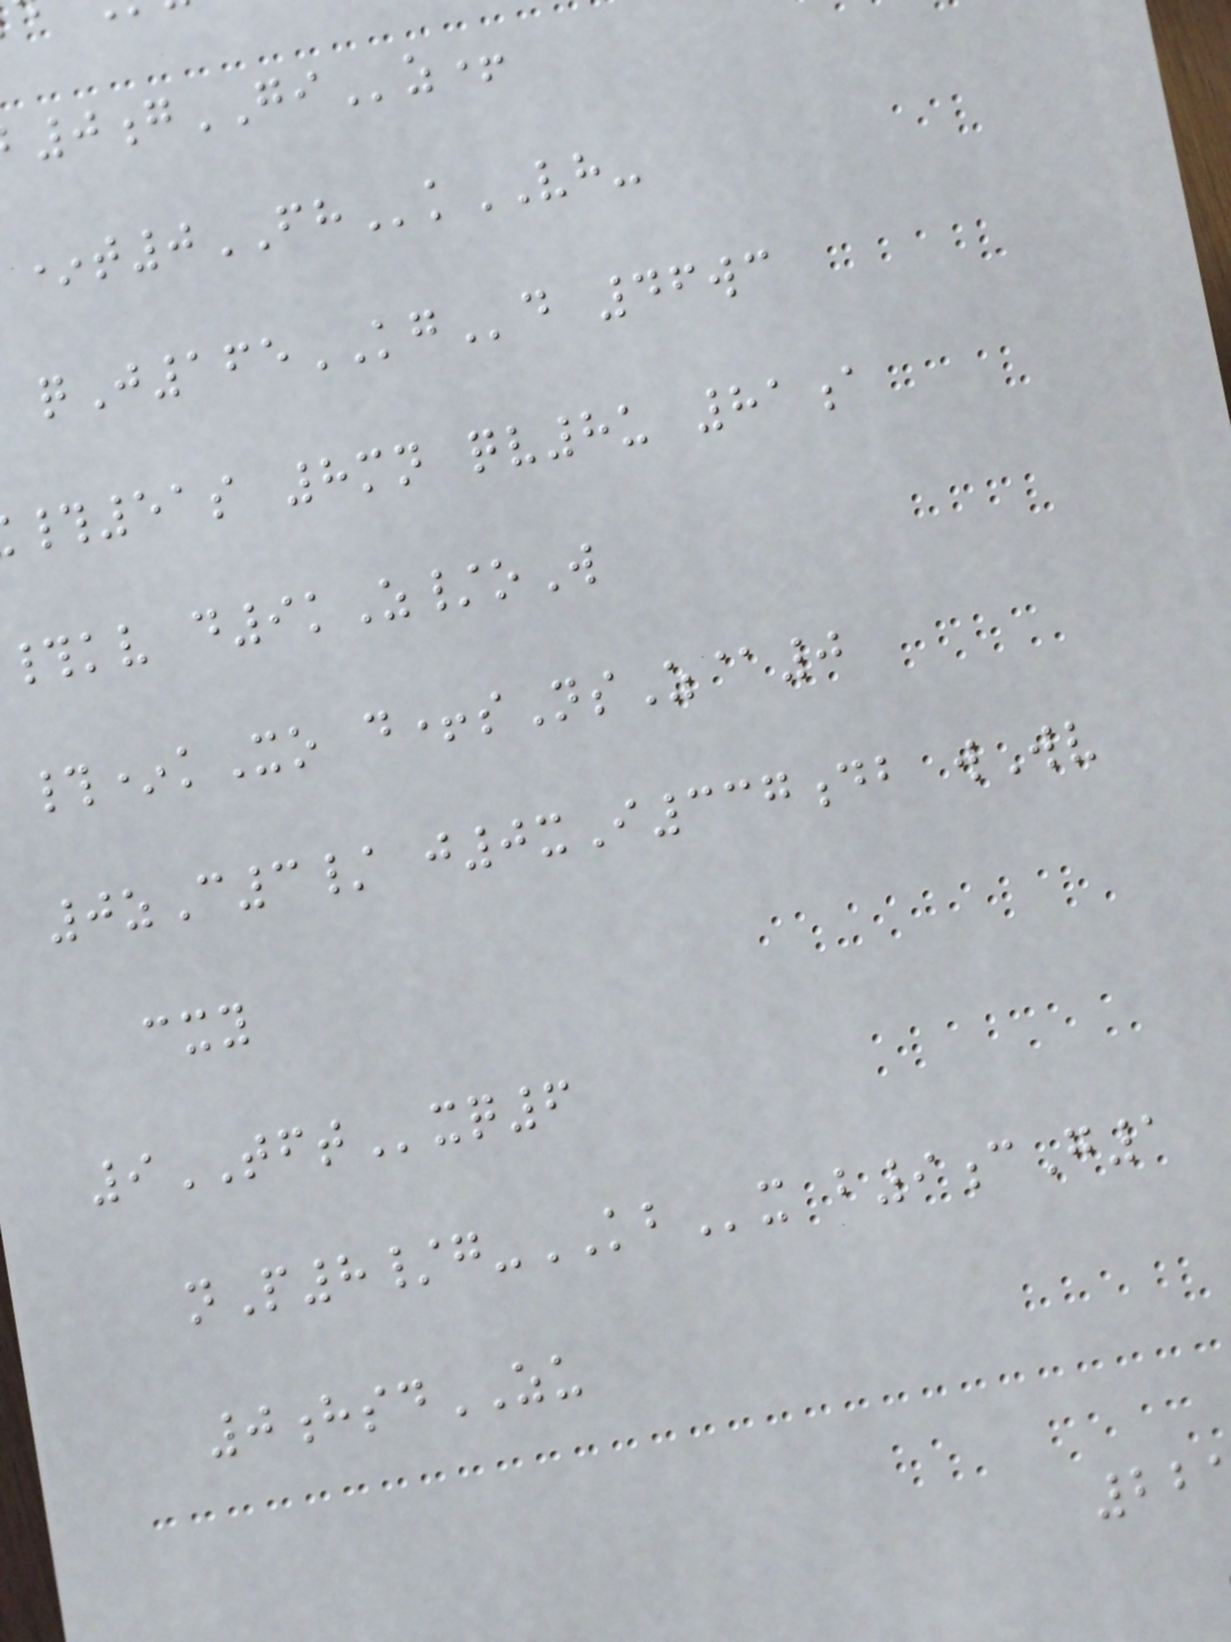0gGIz+
*t0FHkVH-
qJ165KGd 46wc
#51s 8mn qv8u 81a
#kv d9kZ/oW
#*kXo d+sNsZ@0
0zC3/ j0xI337db wWv
cxy
9TFTxq6
nP8/g-KBx b9cG1
0hsdZU
